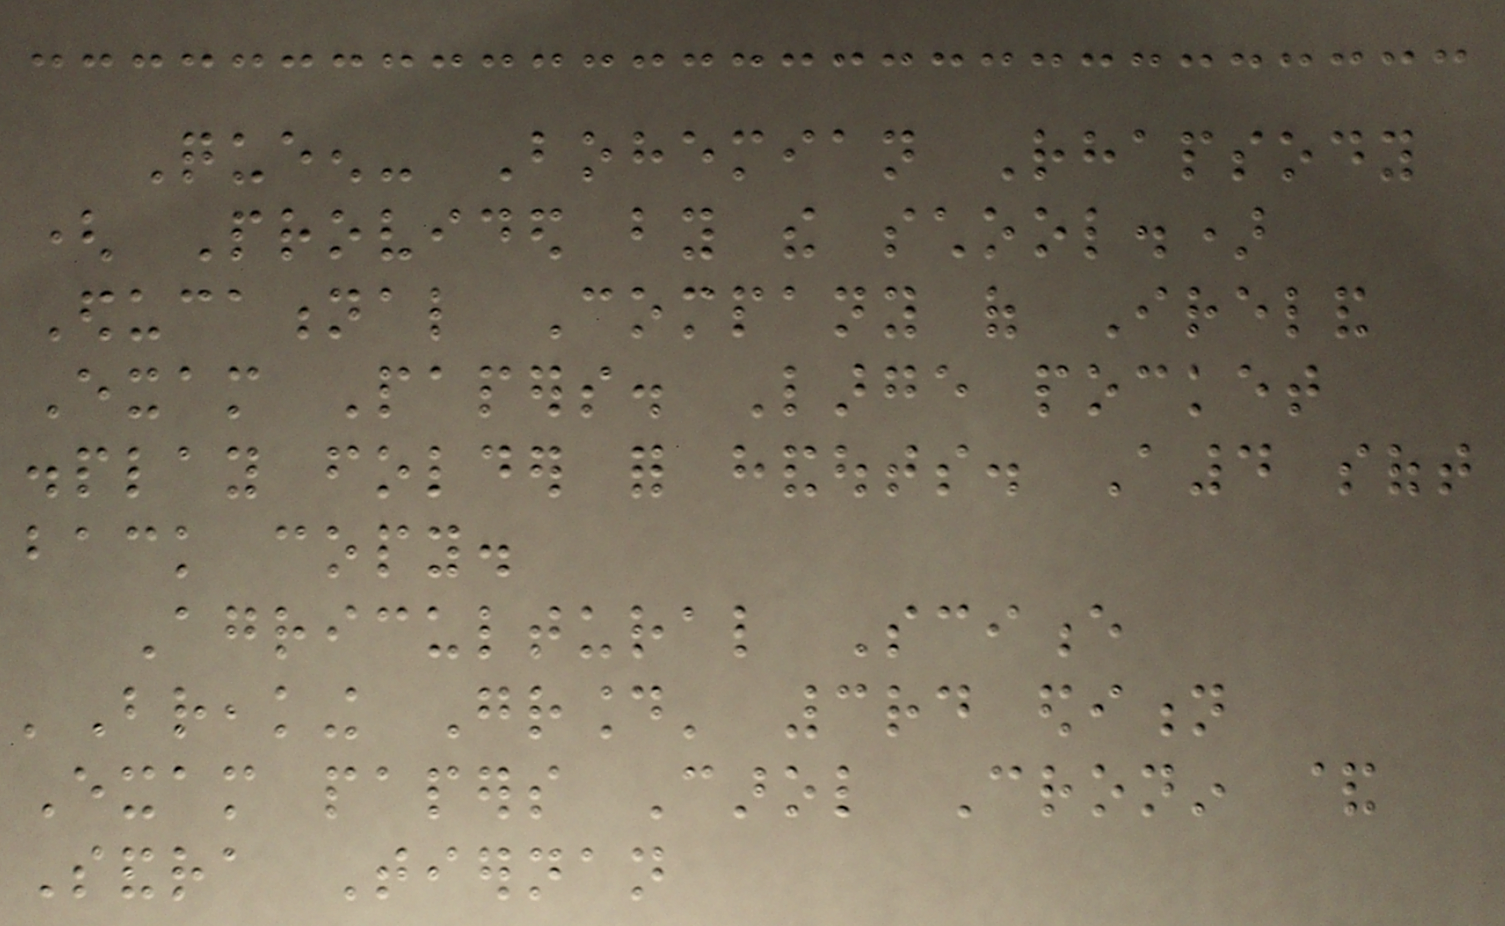Queen- Bohemian Rhapsody
( Provided by the school.)
Educational Company of Ireland
Exam Papers. Large pocket
display folder for handouts. A4 soft
back copy.
Agricultural Science
'Breaking Ground' 3rd edition
Exam papers Carol Cronin &
Sandra Tiernan
